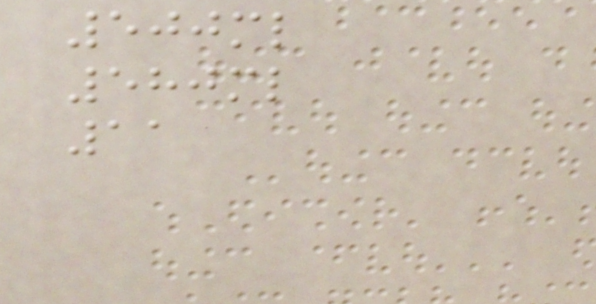500ml
580ml
11
